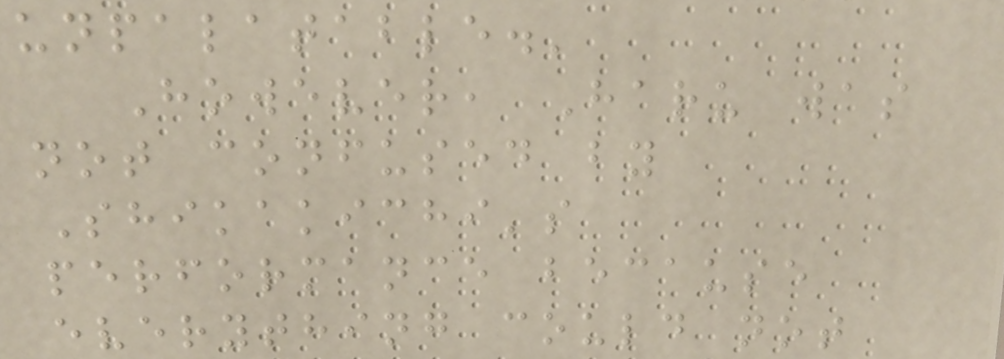unpalatable.'
However, Haru was
not confused by
Shikakichi's
performance because
everything could not
